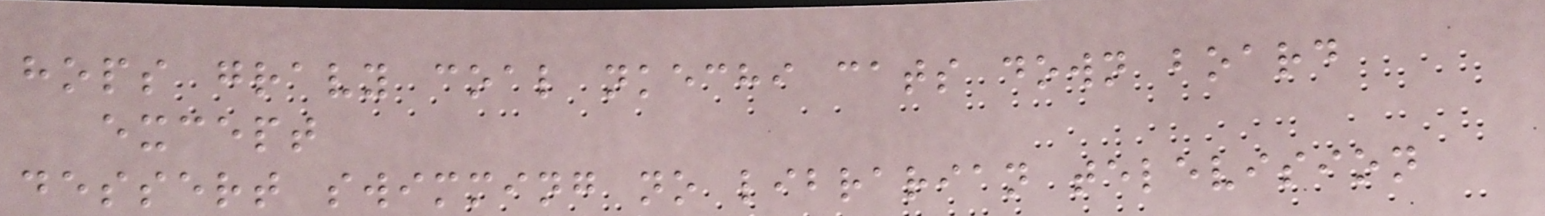hops gravy coal nkechi cats down board
except
dessert swimming no librarian television
